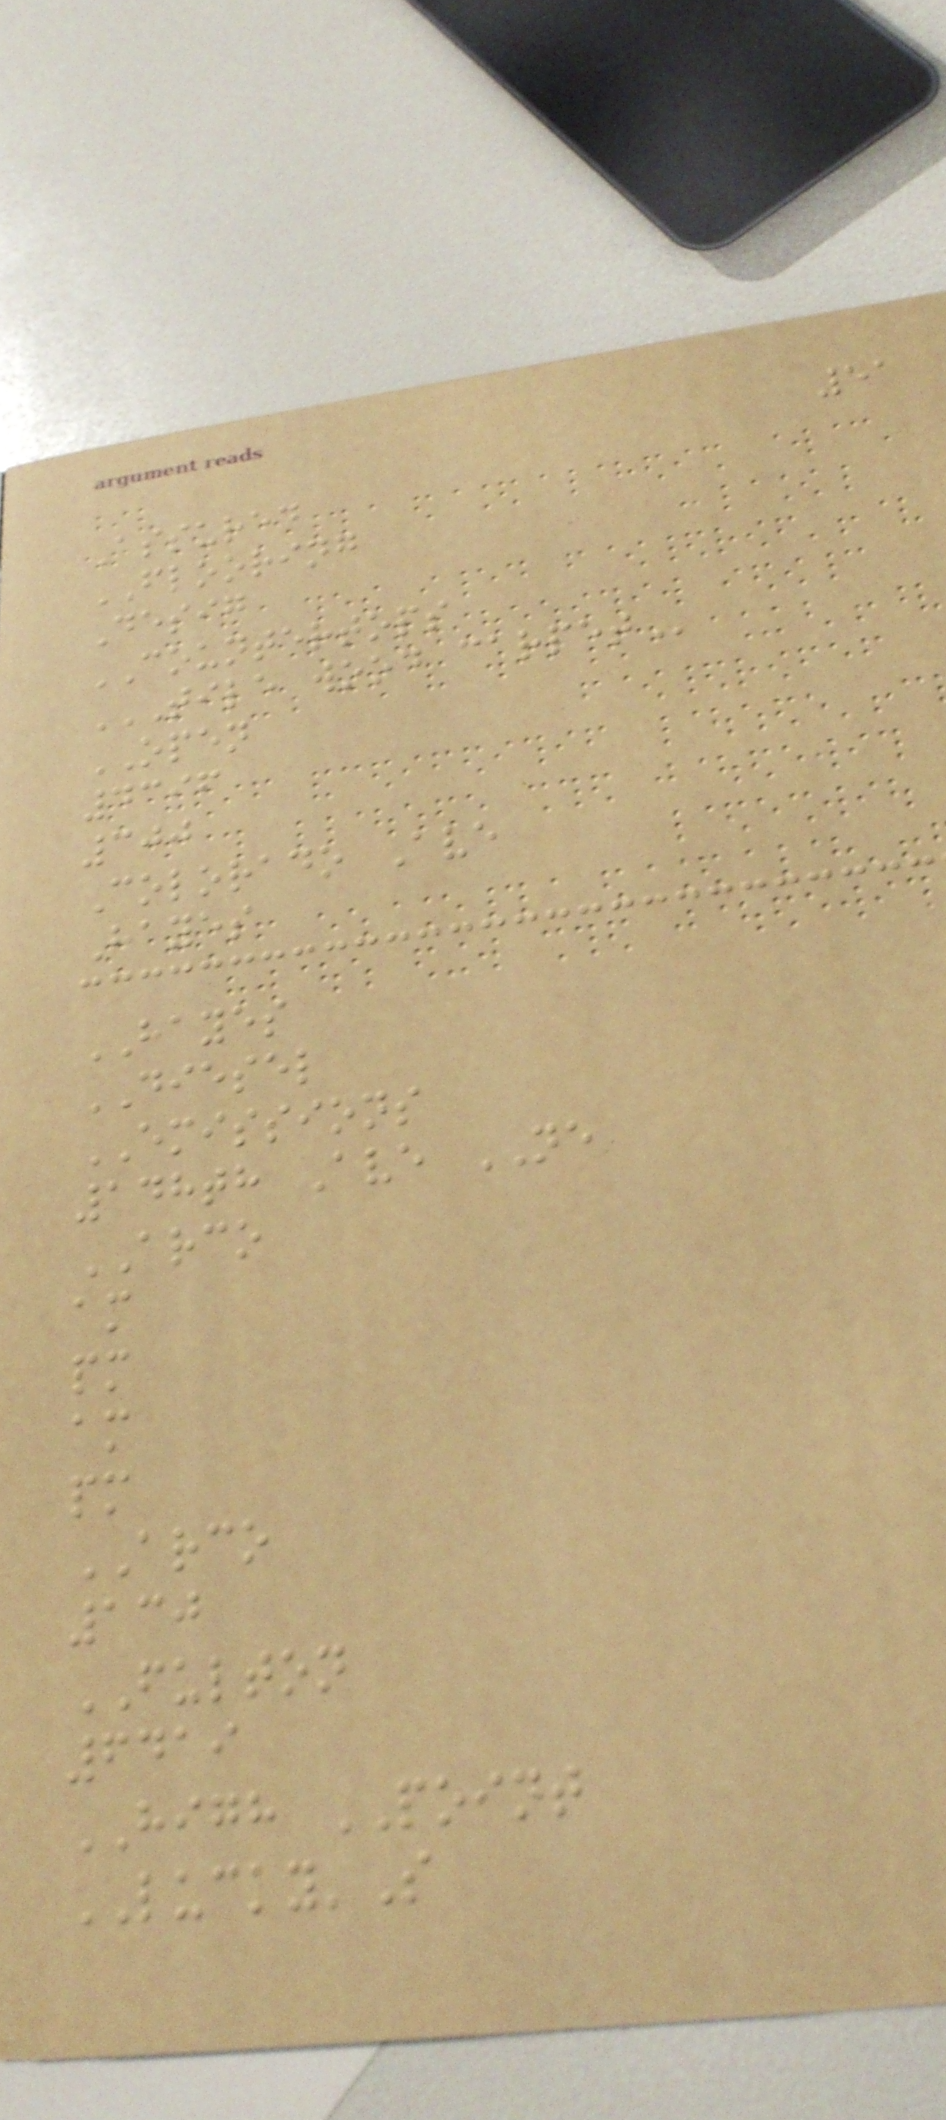51
Assured
FLOORING
Desig
COUNTERTOPS
TILE WOOD CARPET
OPEN
4396
300
Colorado Ave
Hayes
HAYES
DIESEL
EMISSIONS
148th Ave NE
ARCO
am
pm
am
pm
ARCO
130
FULTON
6419
HIGH POINT
LUCKY'S
